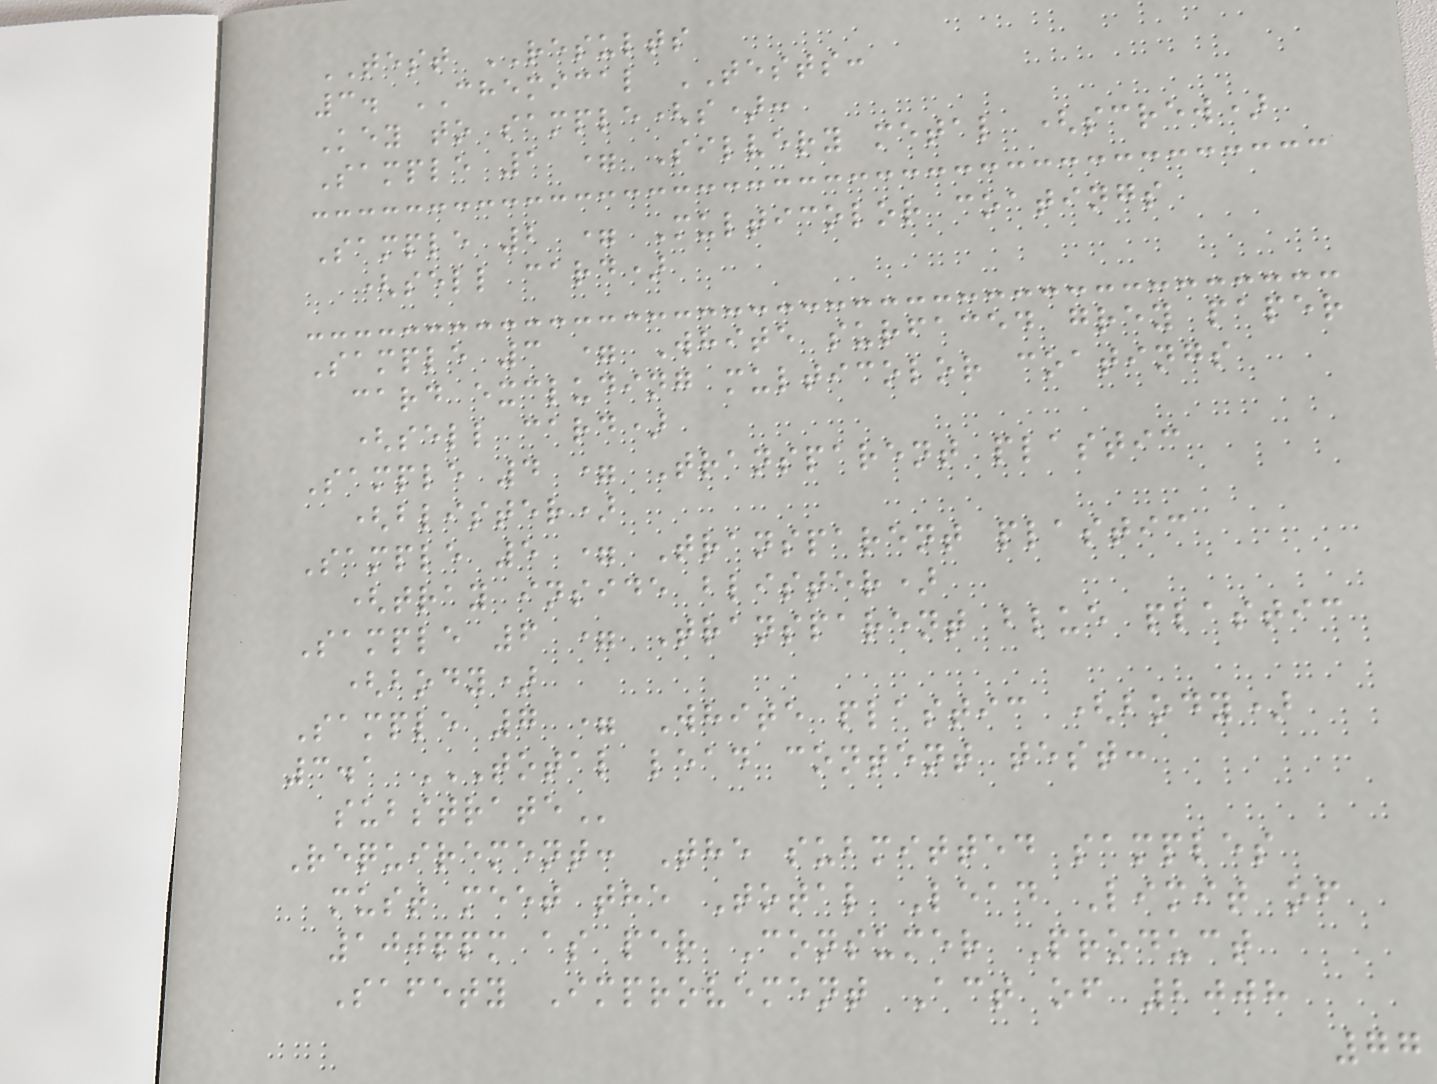TEST RESULTS
3. CHEMICAL TESTS:
Key to sample(s):
Sample 1 = Silvery metal (screw)
Sample 2 = Multicolor coatings
(sell card)
Sample 3 = White surfaced grey paper
card excluding multicolor coatings
(sell card)
Sample 4 = Transparent plastic
(blister)
Sample 5 = Transparent plastic
(tray inside blister)
Sample 6 = Transparent blue plastic
(body)
Sample 7 = White plastic (body)
3.1 TOTAL LEAD CONTENT TEST:
SUBSTRATE
Requirement: The submitted samples
must meet the Total Lead Limit of
100ppm as per Consumer Product
Safety Improvement Act of 2008
77
